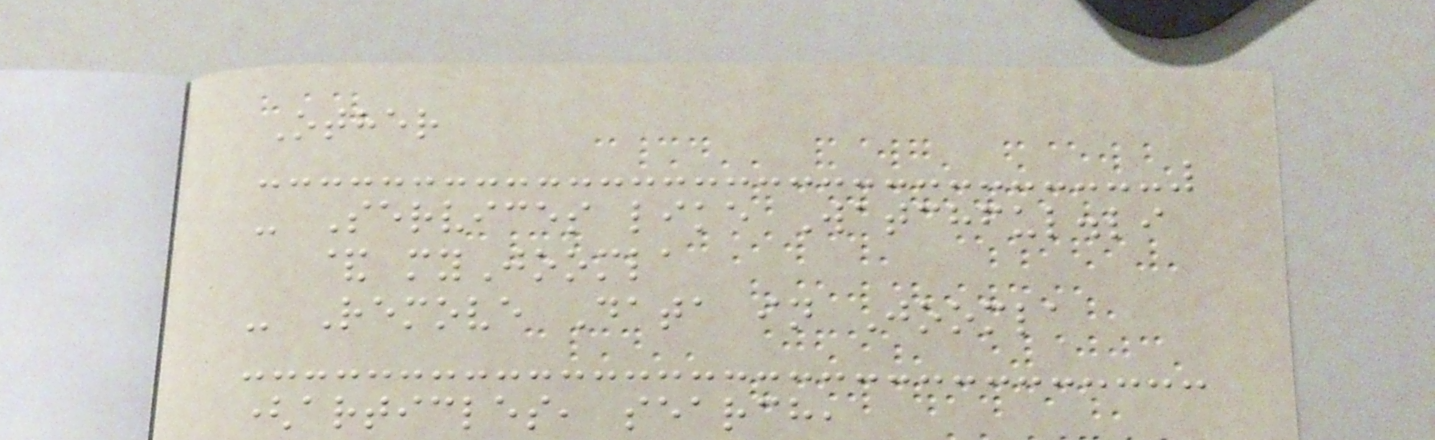Other
- Services like Watchful.li
& myJoomla
- Remove Data in Joomla
(articles, search,
